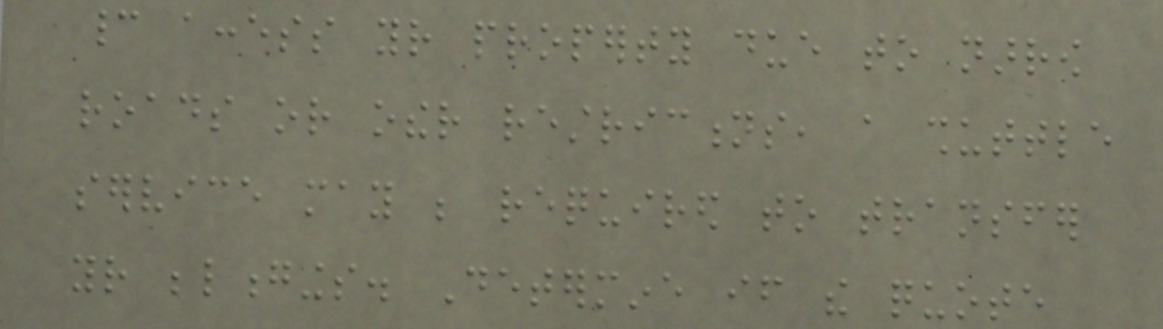cannot access your property due to narrow
roads or other restrictions, a shuttle
service may be required to transfer
your belongings. Determine if the quote
